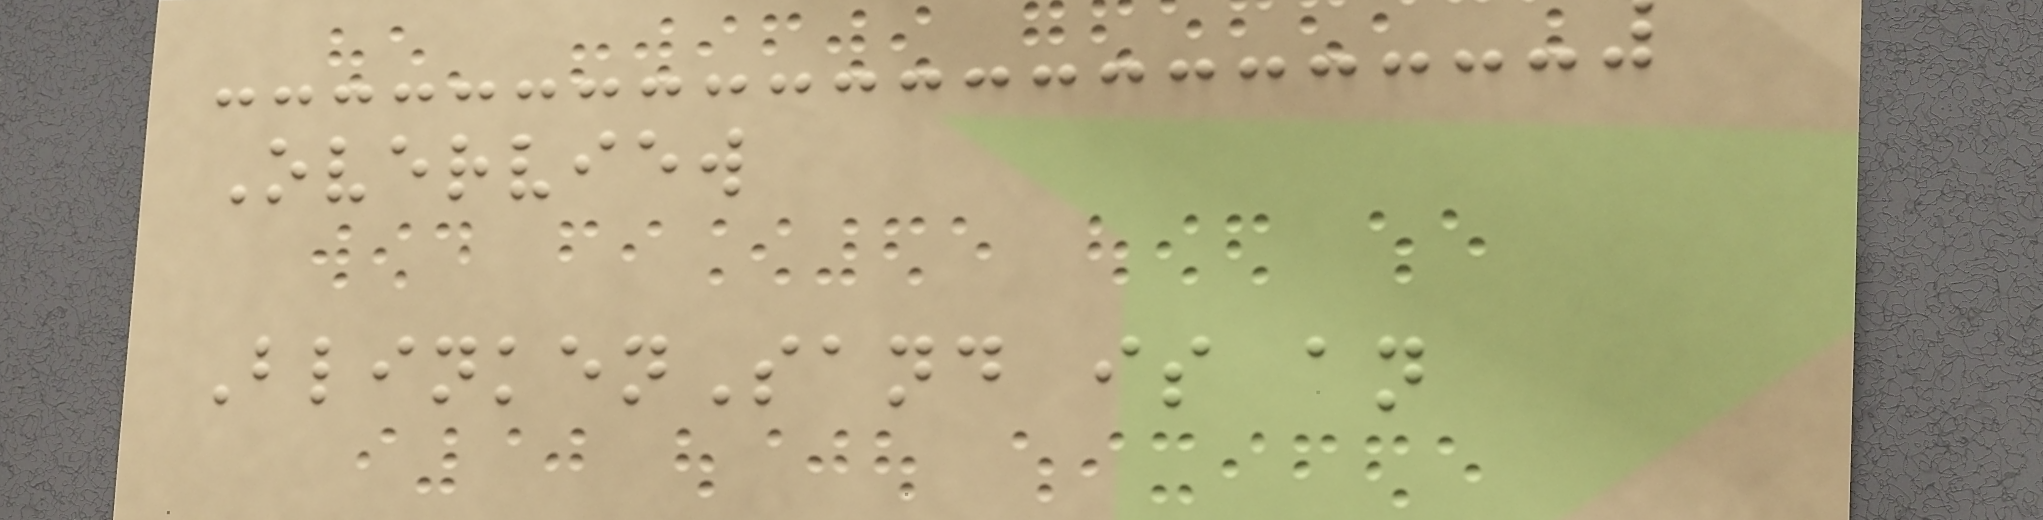Overview
BlinkenSand is an
